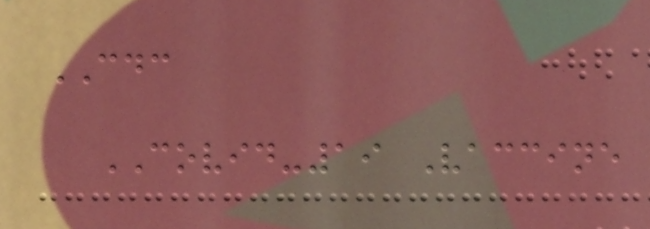CDC
COVID-19 Vaccine
